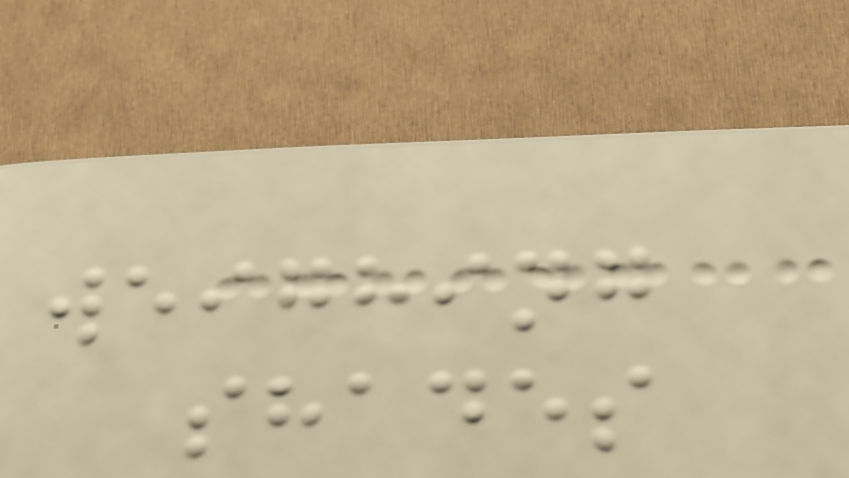weighing
shades
